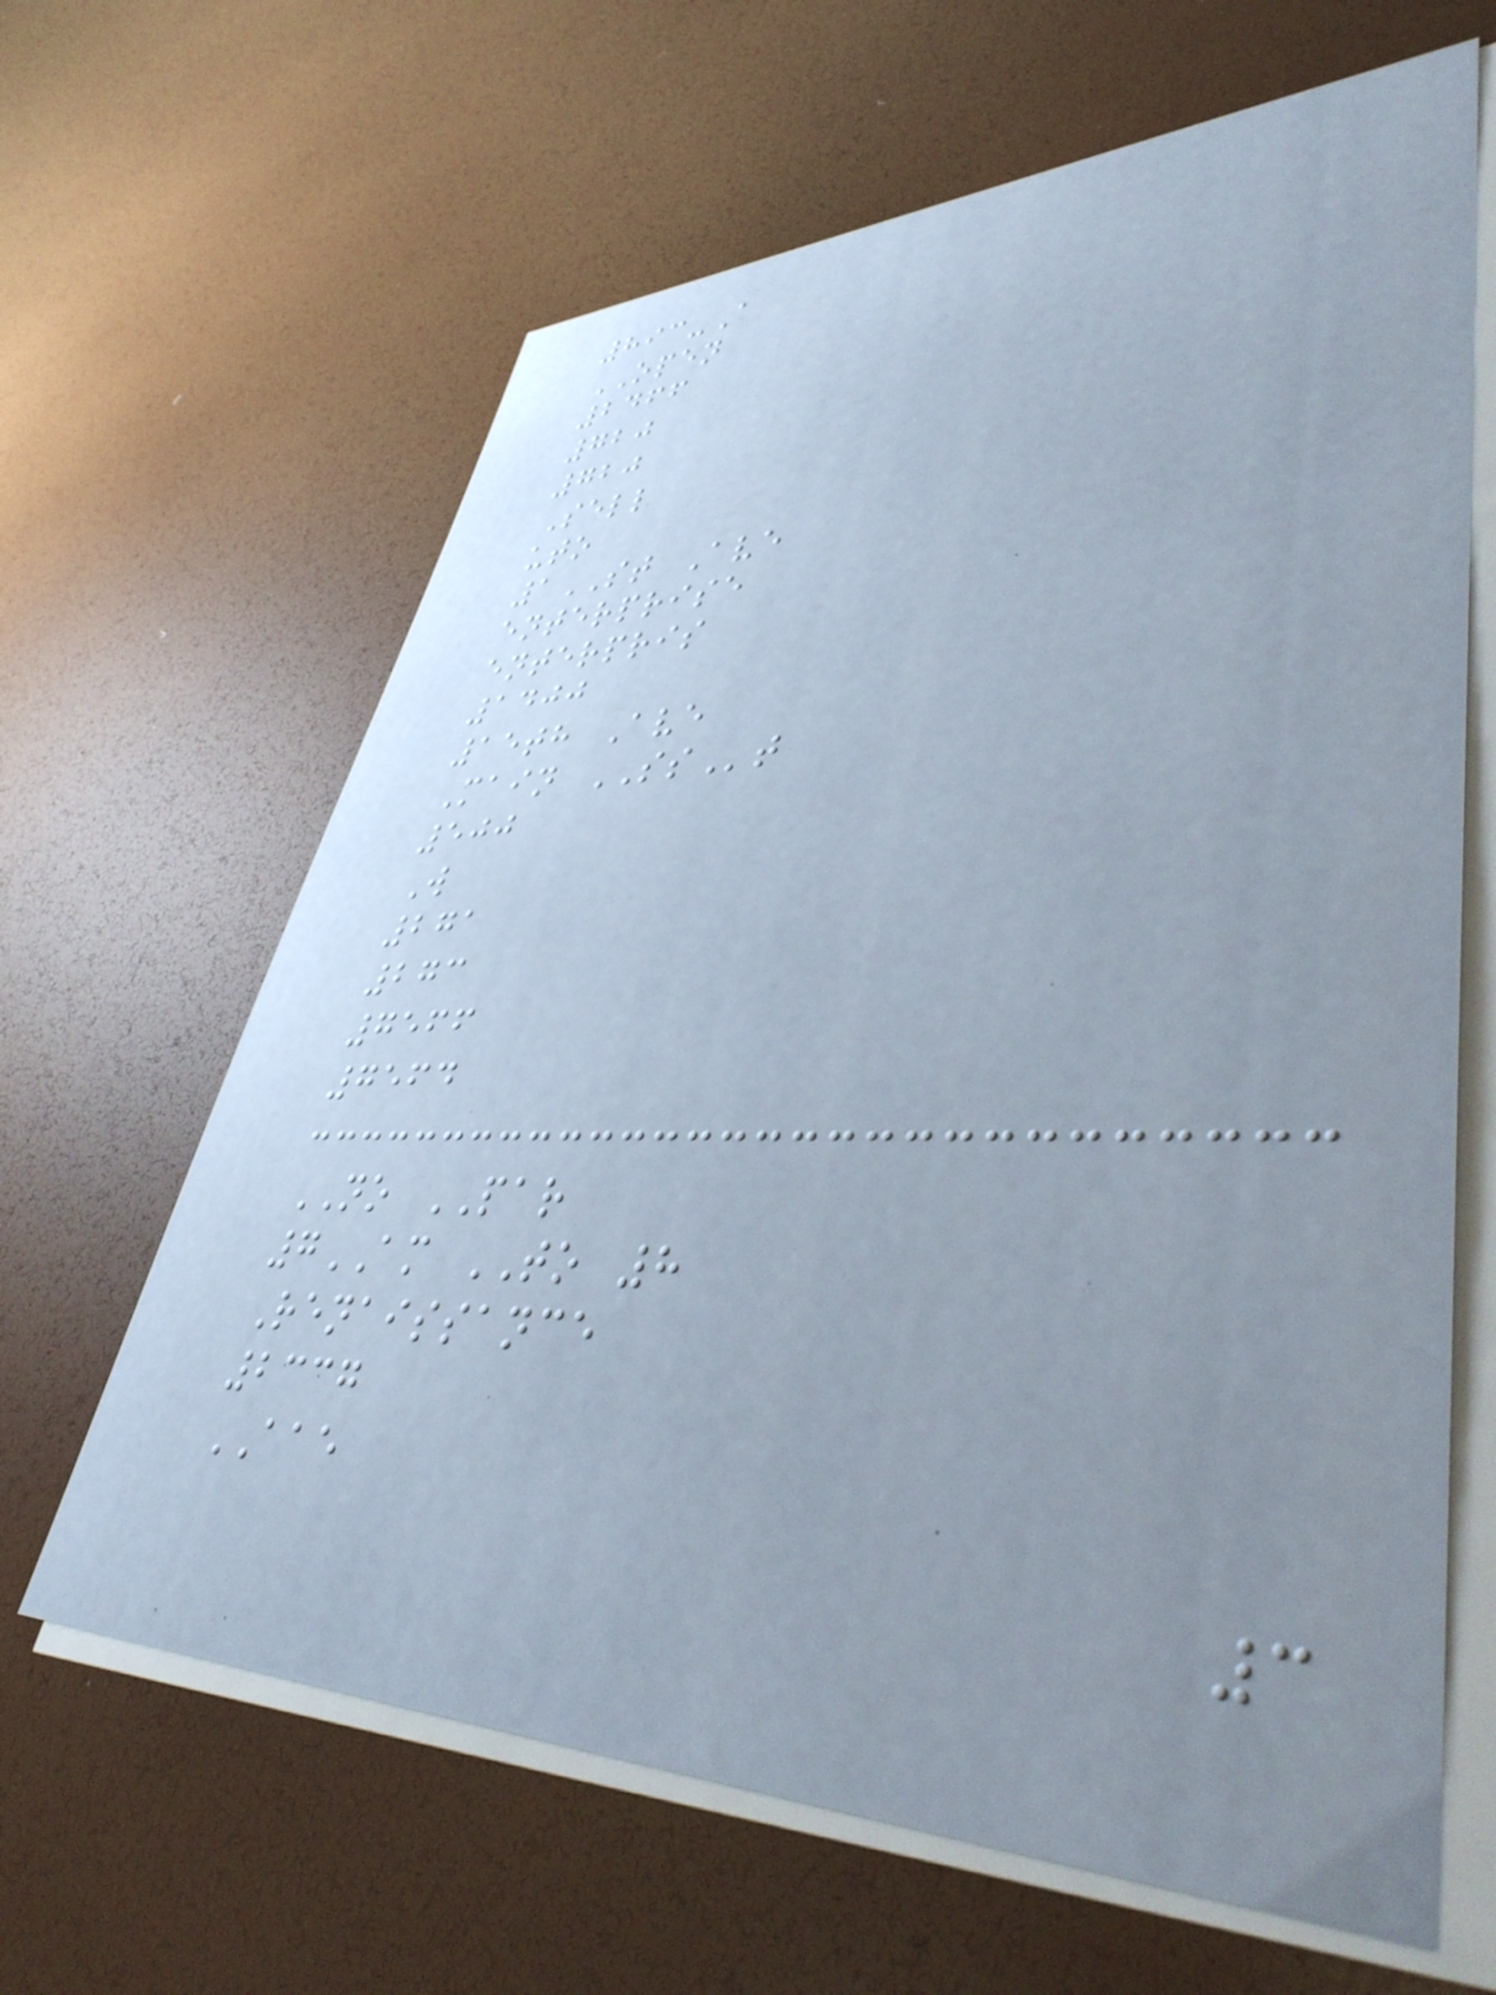893-A
OPEN
2466
720
720
Sell
uto
1ST Ave
enterprise
enterpris
1400
15th Ave
Main SSt
500
W
271
273
7566
7564
NO PAR
7AM TO 8
Renaissance
2337
AAE
3
